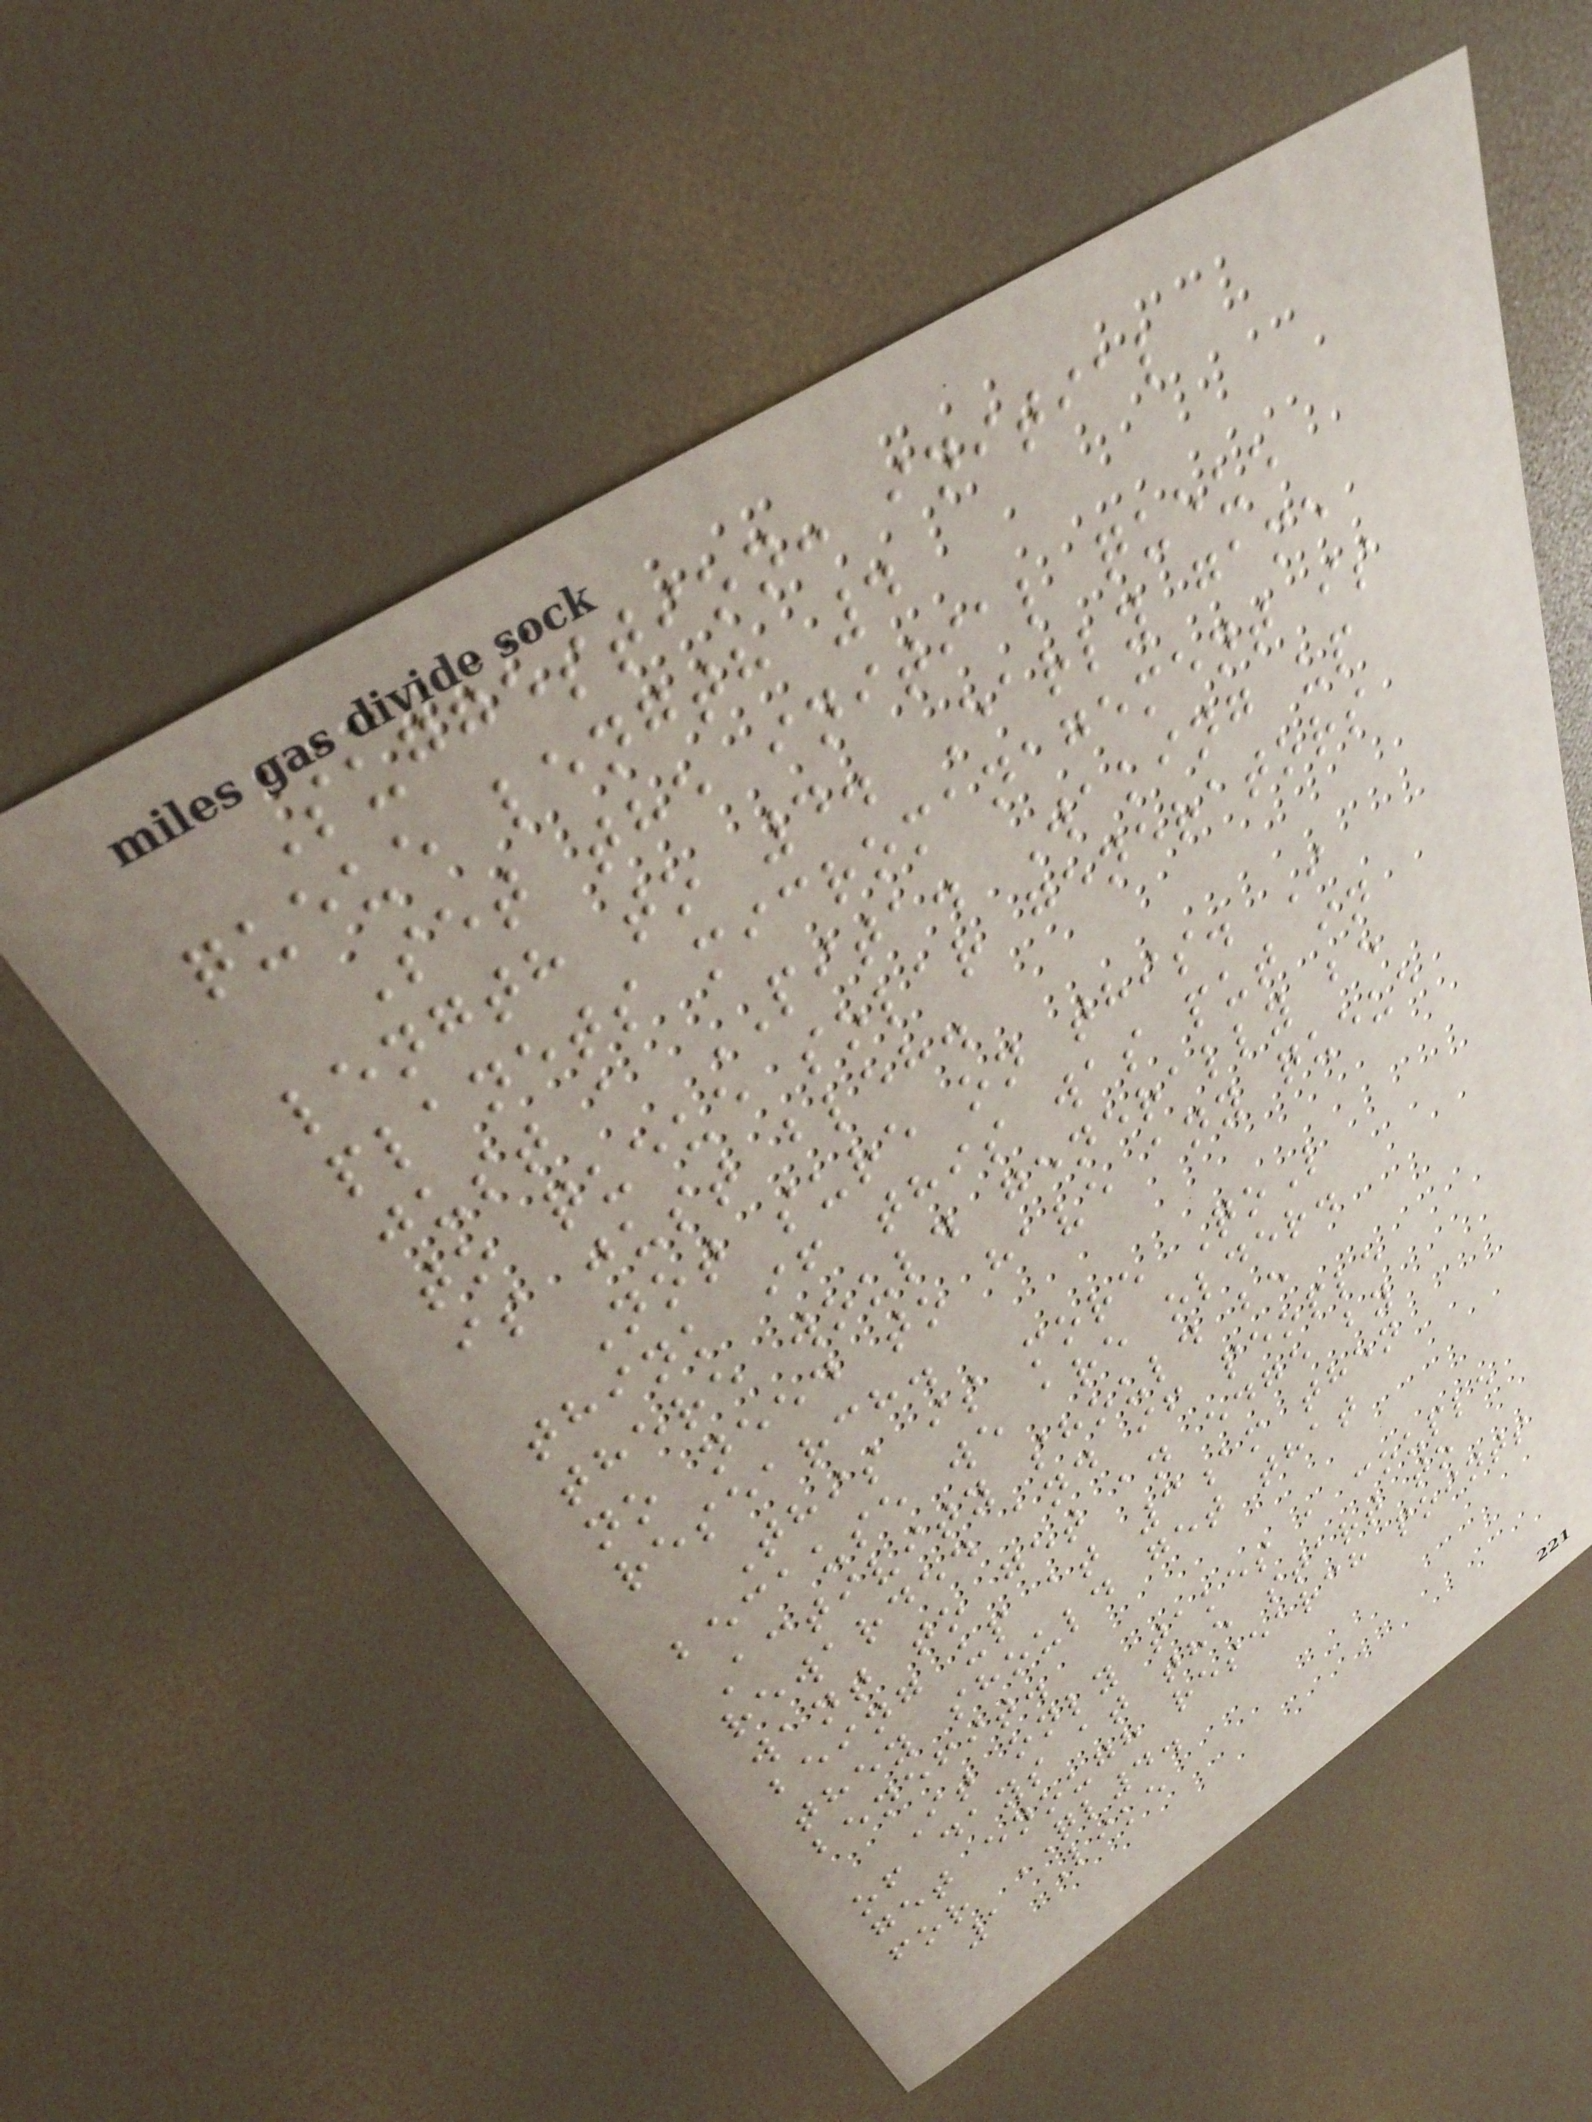Suggestion: initial
queue length 4
Set the initial queue
length to 4. Early game
planets micromanagement is
just a PITA. Waking up
to queue solar generators
is just bleh.
Not sure on this. I
think if this was put in
there would generally be
no need to have any queue
research.
This is more QoL
because we are older.
Activity should be
rewarded and if people
want to get an edge by
being up at 3am then
they should get that
benefit.
It only takes a couple
of days at the start to
get enough research points
for QL4.
1 Like
